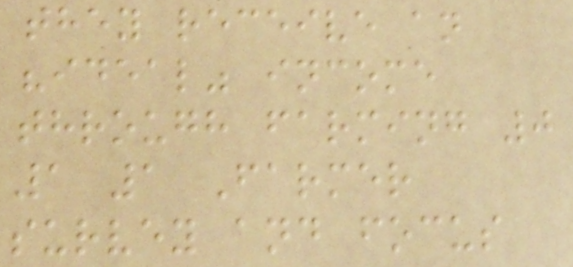they receive an
"ideal" income
through farming 0
1 1 Farmer
survey and focus
